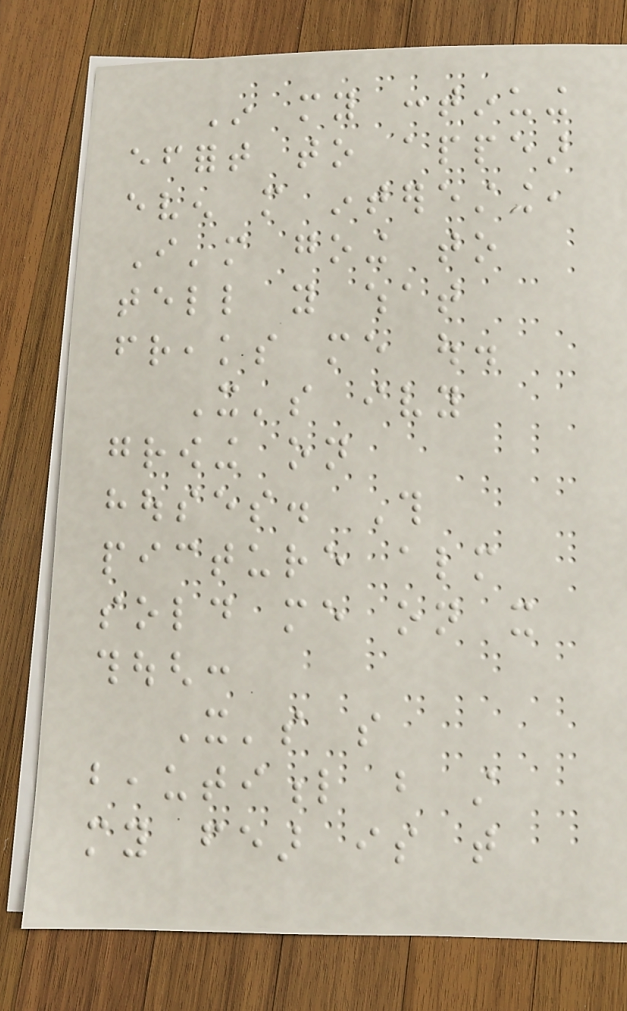In my continuing
effort to appear
even more interesting,
I'm going to
tell you what
freaks me out.
It's ivy
growing on
houses. This
picture almost
sold me on it
though:
It's so
beautiful but still
my fear is that
